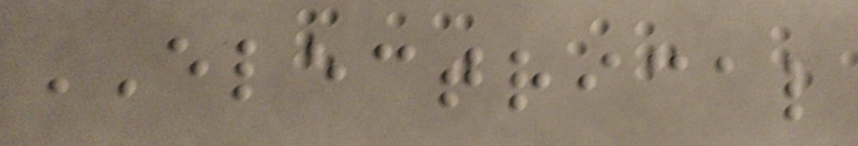ELECTRICAL
